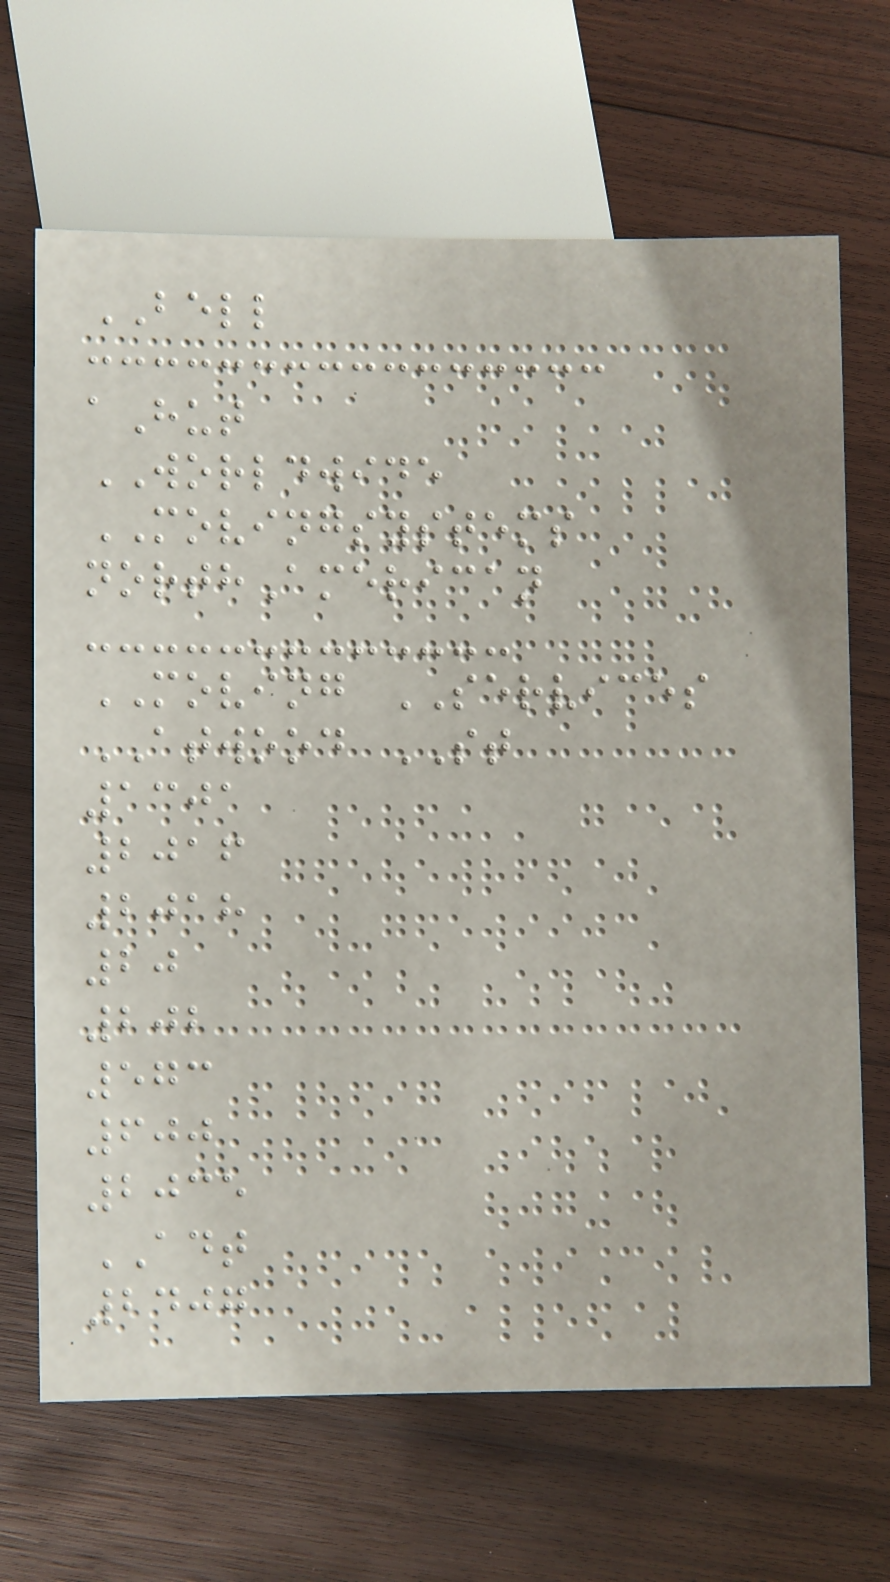BELL
aHut
WORLDWIDE
MOVINGSYSTEMS
northAmerican
MOVING SERVICES
ATWOOD ST
1301
2016
2018
20
202
573
600
2035
ADT
2407
